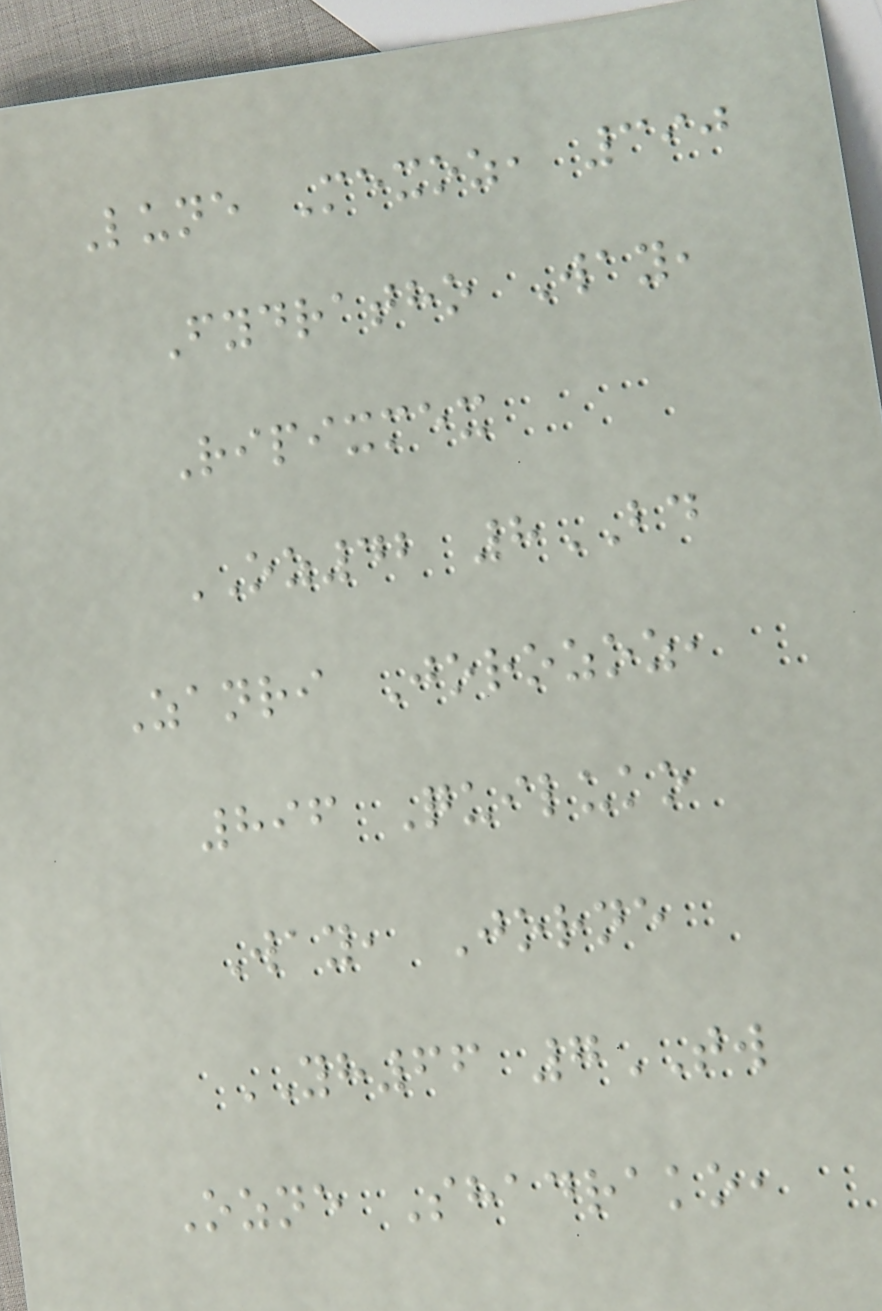Lune Mexoz, 390
Fydratho Way,
Ripixmex
OZ42 8BD
Zanri Jorozoz,
896 Quiluko
Way, Jorne
YH66 7TW
Ozne Shadrako,
